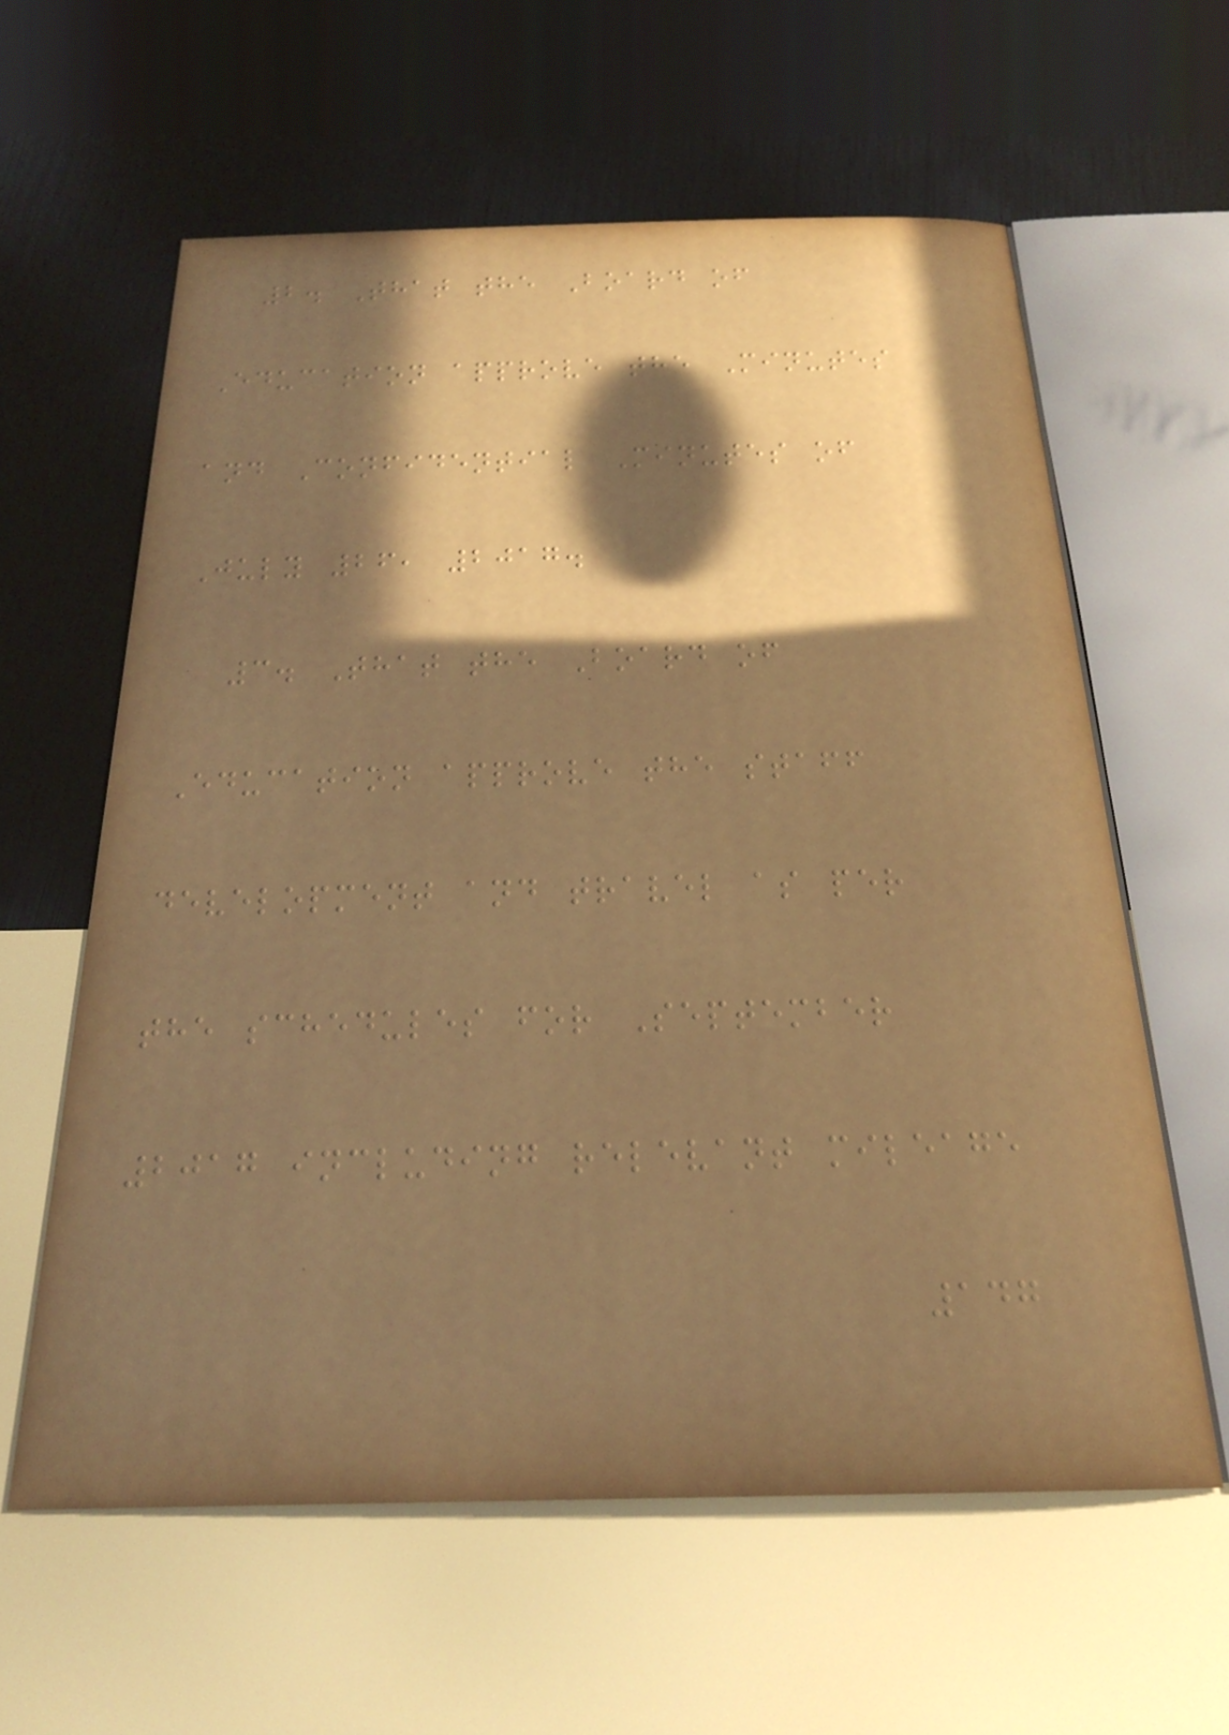2. That the Board of
Education approve the Minutes
and Confidential Minutes of
July 26, 2017.
3. That the Board of
Education approve the staff
development and travel as per
the schedules for September
2017 including relevant mileage
147
